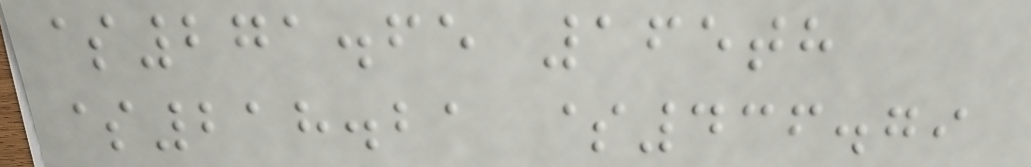$271.65 165th
$218.21 $436.79
